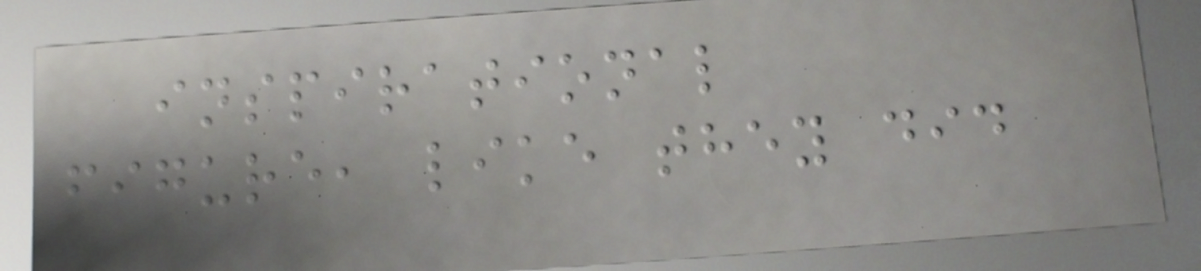inspirational
figure, like they did
